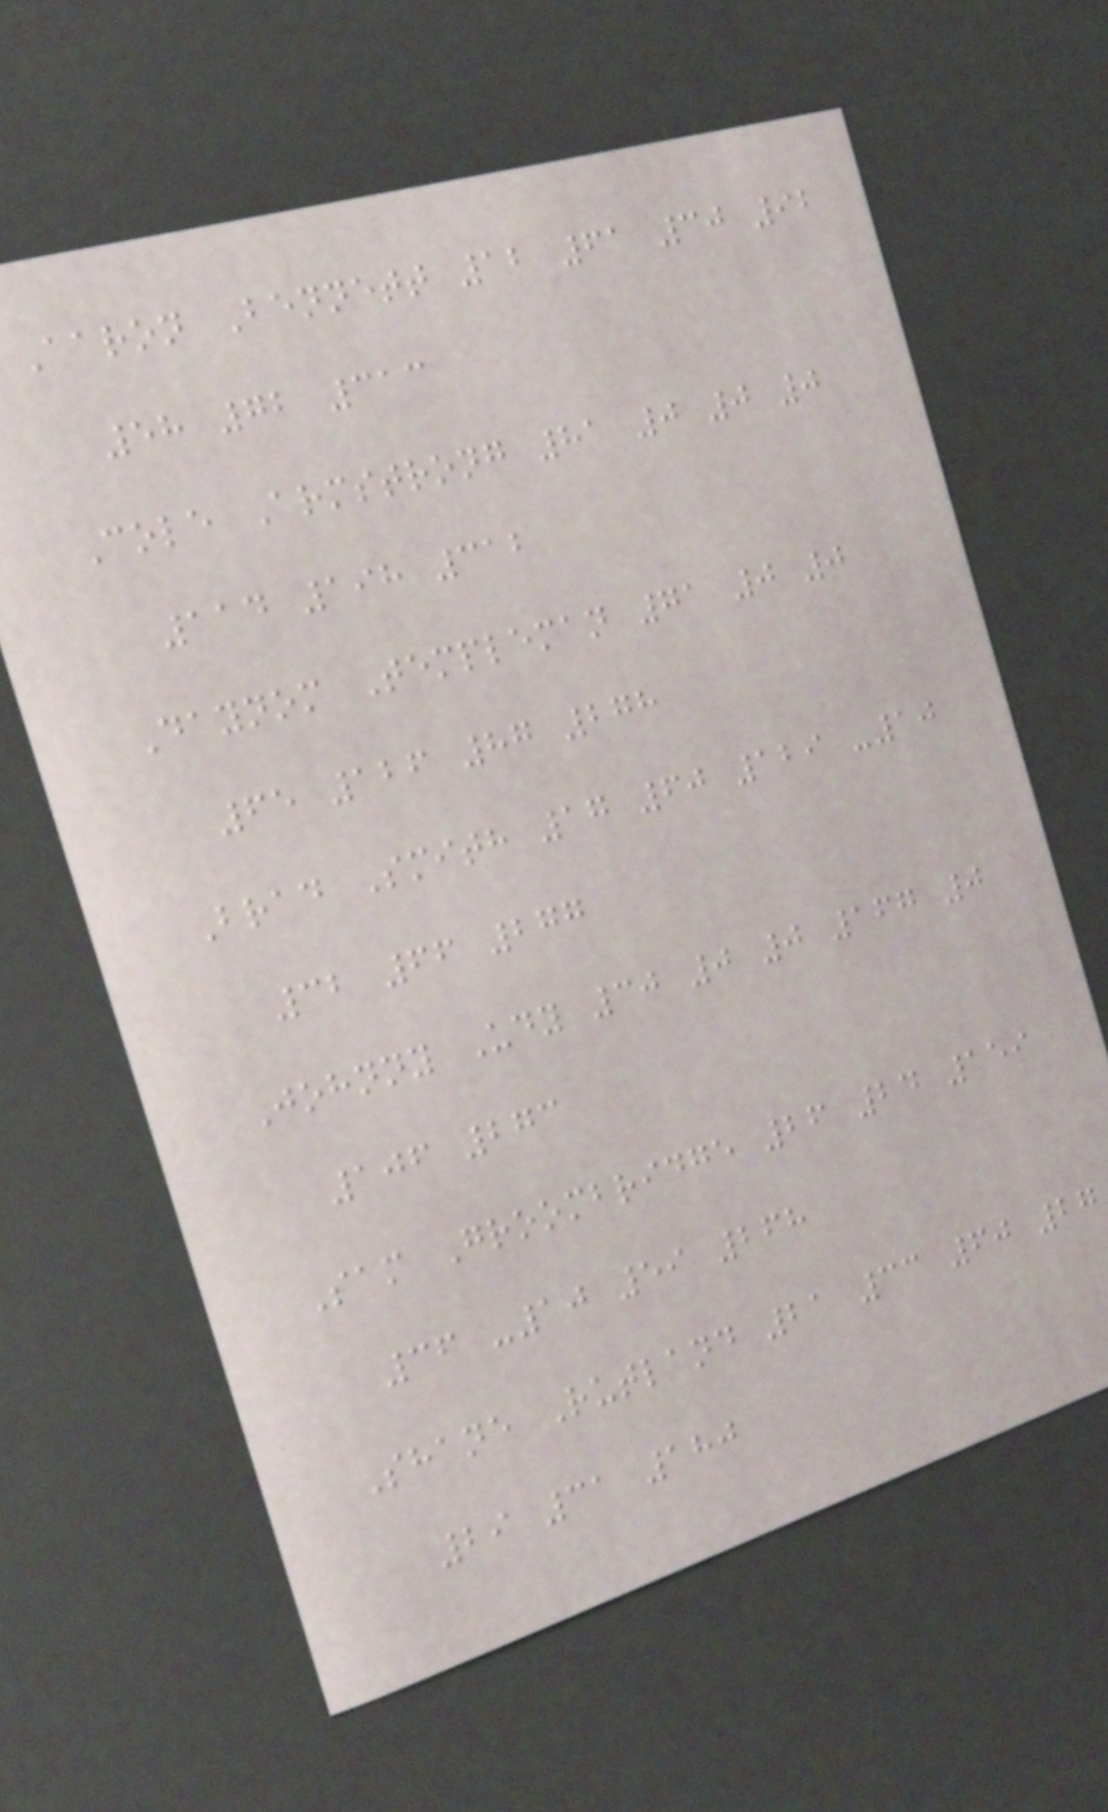Aaron Bennett 12 61 30 92
58 72 313
Cole Armstrong 81 0 0 0
114 198 312
Daynom Templeman 71 0 0
65 126 87 278
Brad Smith 17 60 129 -10
32 66 277
Johnny Udy 30 0 0 167 0
106 273
Sam Groombridge 26 24 159
36 -10 59 268
Shane Rutland 21 33 60 27
29 31 180
